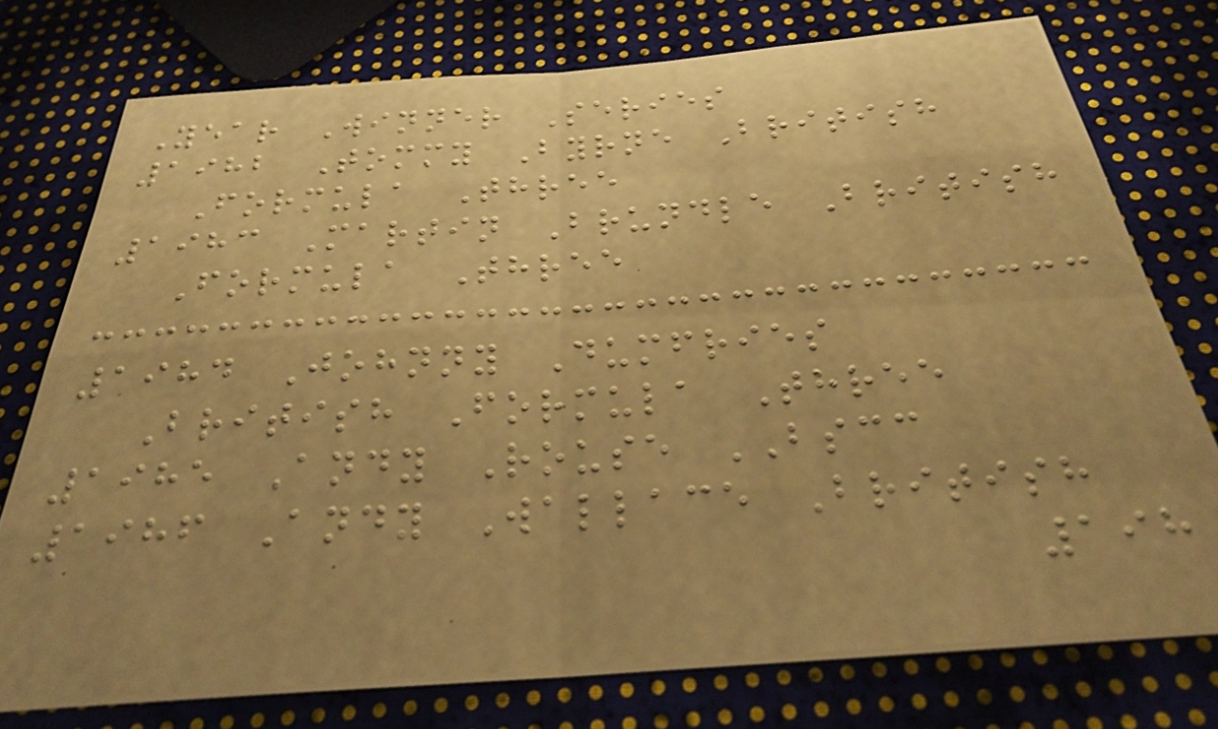Year Winner Series
1982 Tommy Byrne British
Formula Three
1983 Martin Brundle British
Formula Three
1984 Johnny Dumfries
British Formula Three
1985 Andy Rouse BSCC
1986 Andy Wallace British
198
